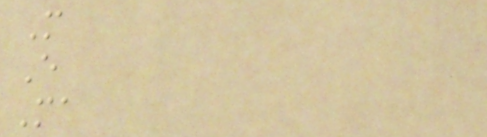M
E
Ma
